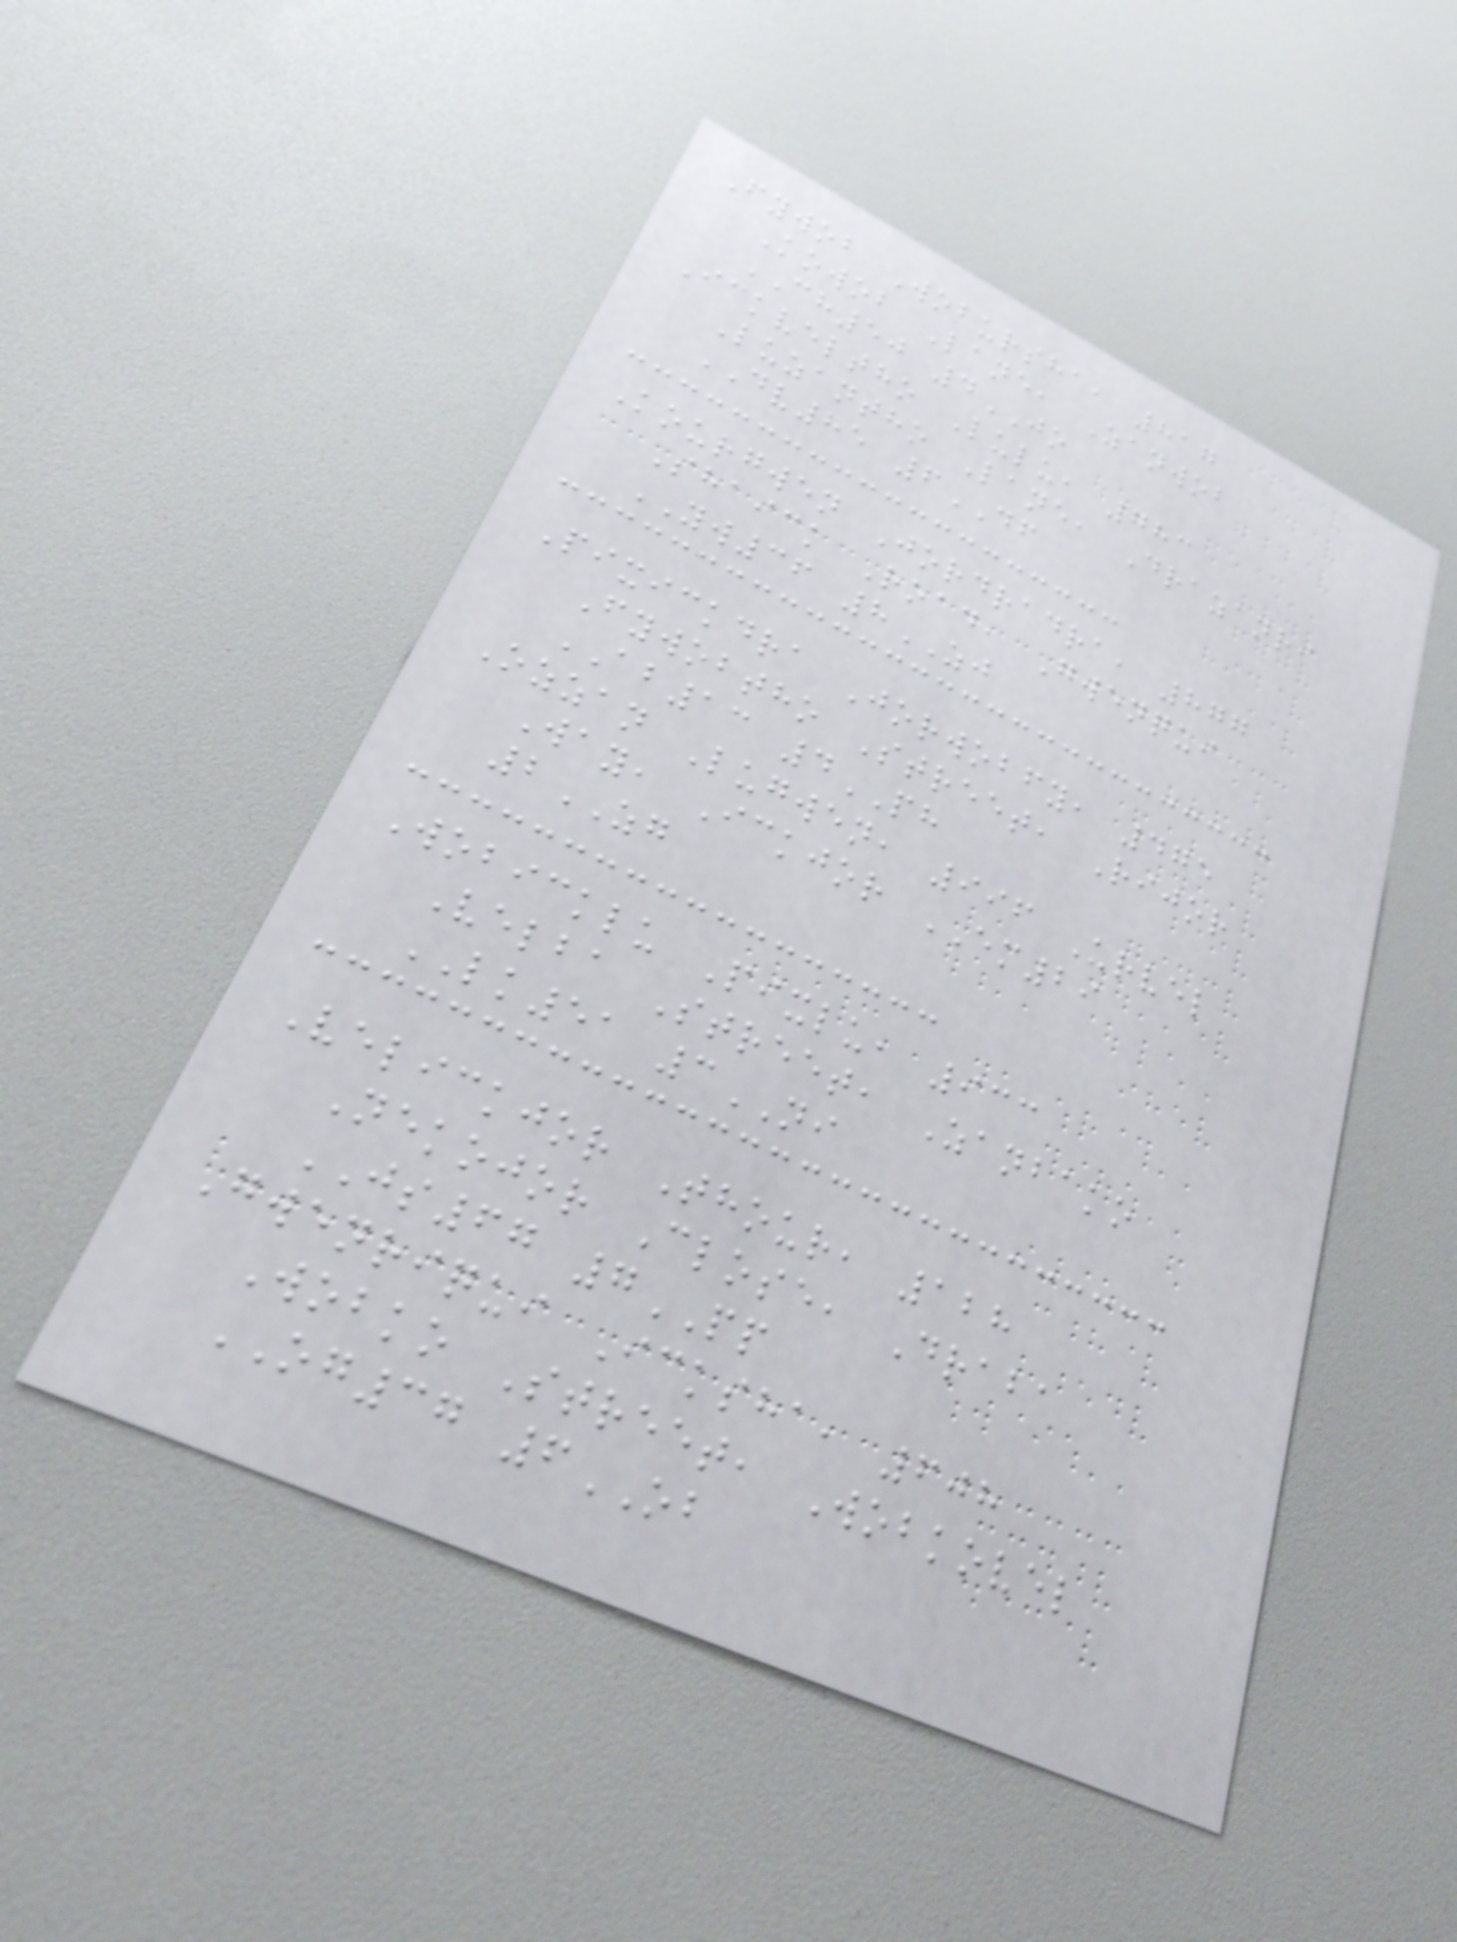Fywob Wobursha, 817
Kowob Lane, Zanwob
CH50 4JO
Ickveltho Lulu, 783
Luzantho Lane, Drazanri
DV85 6DF
Kourgwen Jordradra, 877
Shaick Road, Gwenqui
YW36 8ZJ
Pixickdra Jorwobfy, 475
Fywobtho Street, Rijor
AB13 4PH
Ozzan Lugwen, 996 Urvel
Way, Ickjor EM29
2ZG
Wobicklu Pixlu, 933
Velba Street, Zanbako
LK51 3NI
Velickjor Thour, 128
Nekojor Close, Draba
JS67 7PP
Gwenriqui Icksha, 608
Wobko Street, Wobkovel
OG37 6OB
